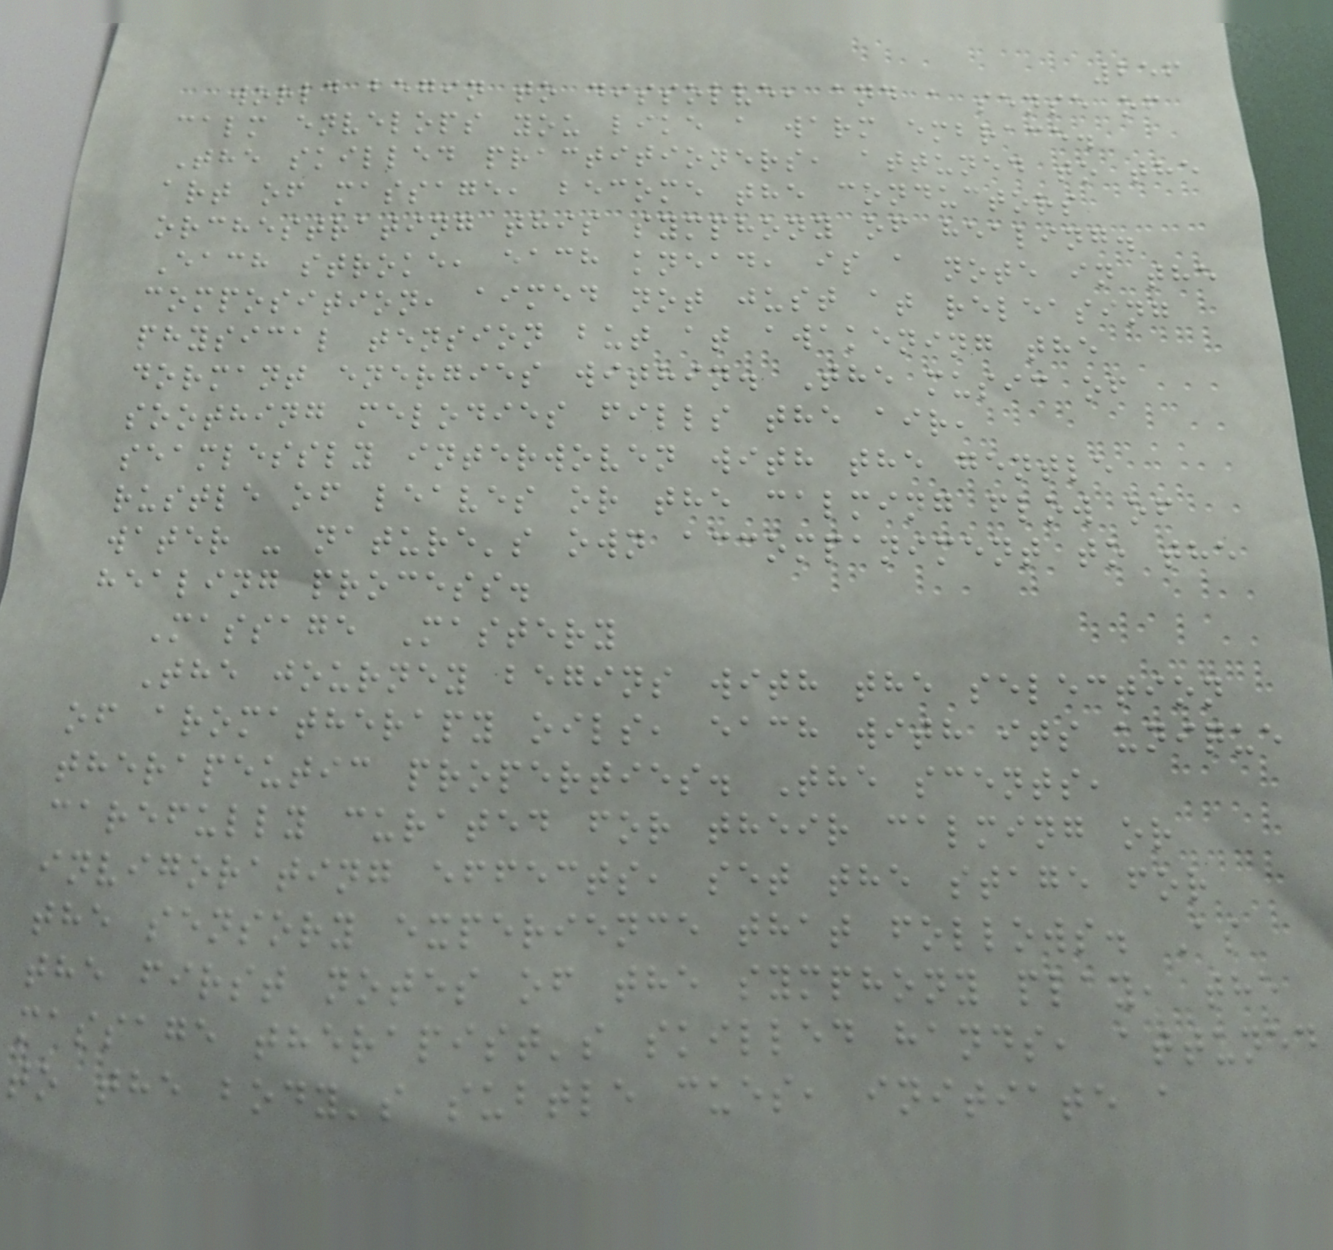256
world begin to dissolve, and a sense of
calm envelops you like a warm embrace.
The skilled practitioners, attuned to the
art of massage, become the conductors
orchestrating this symphony of healing.
Each stroke, each knead, is a note in the
composition, aimed not just at releasing
physical tension but at awakening the
dormant energies within. The music of
soothing melodies fills the air,
seamlessly interwoven with the gentle
rustle of leaves or the calming flow of
water - nature's own accompaniment to the
healing process.
Massage Mastery
The journey begins with the selection
of aromatherapy oils, each with its unique
therapeutic properties. The scents,
carefully curated for their calming or
invigorating effects, set the stage for
the sensory experience that follows. As
the first notes of the symphony play, the
massage therapist's skilled hands, attuned
to the body's subtle cues, initiate a
